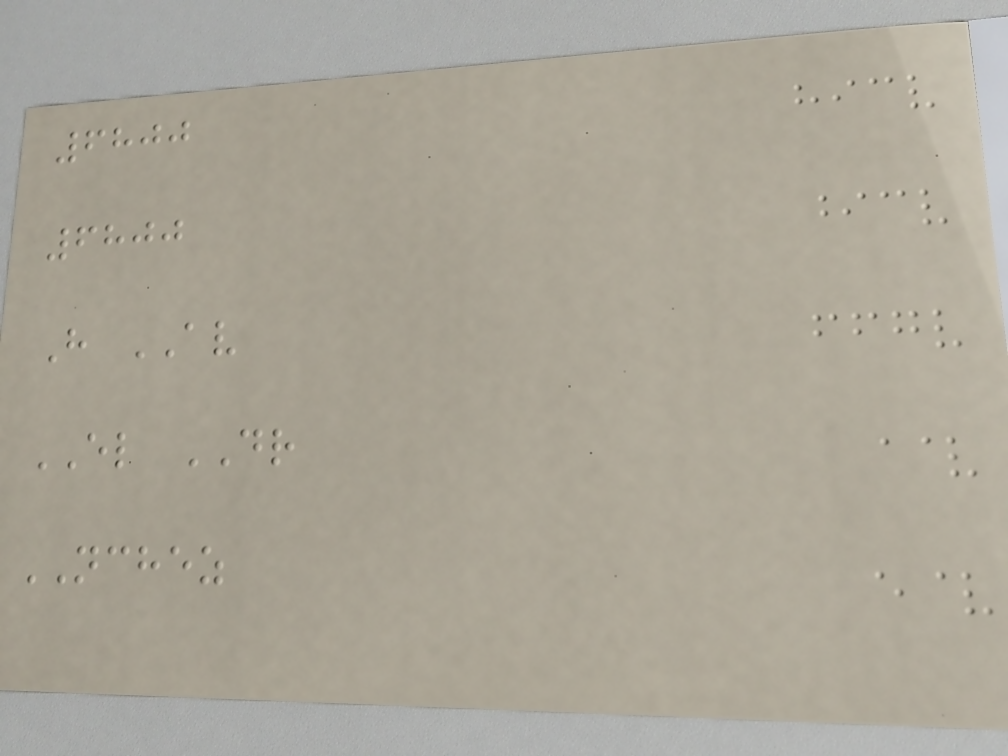6800
6800
H AV
EL DR
NCHEZ
